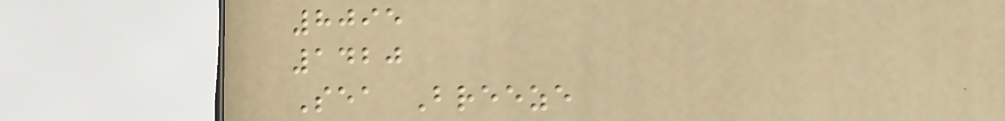8095
1420
Sea Breeze
